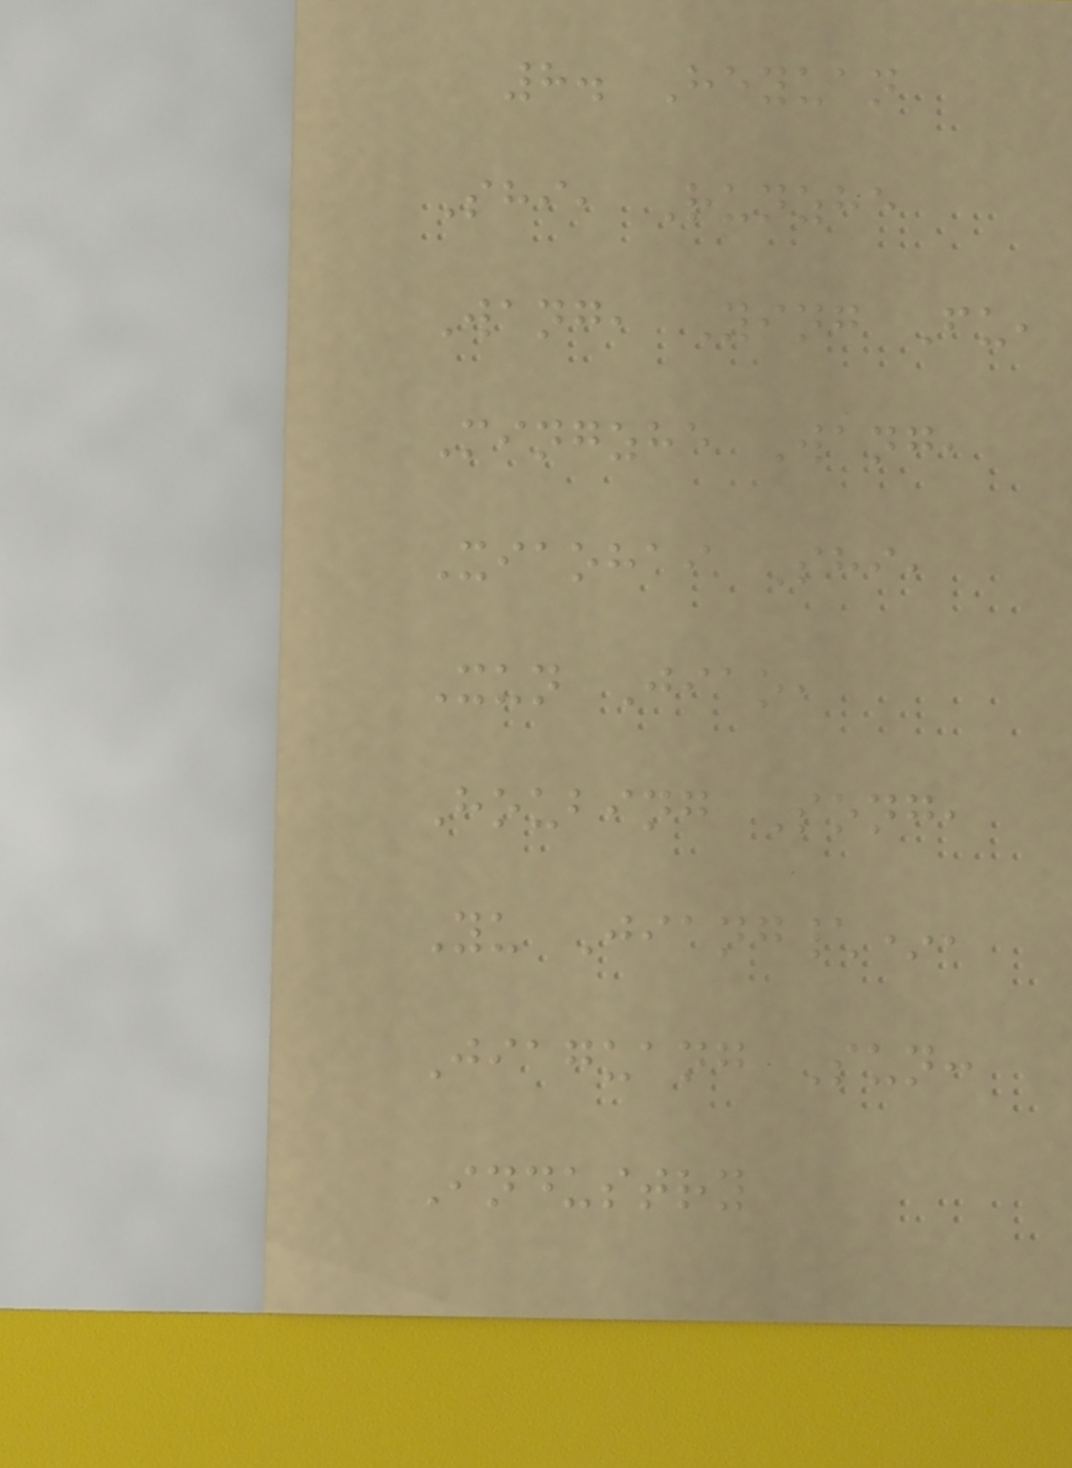8. Heyuan
Shi, Runzhe
Wang, Ying Fu,
Mingzhe Wang,
Xiaohai Shi,
Xun Jiao,
Houbing Song,
Yu Jiang\*,
Jiaguang Sun:
Industry
